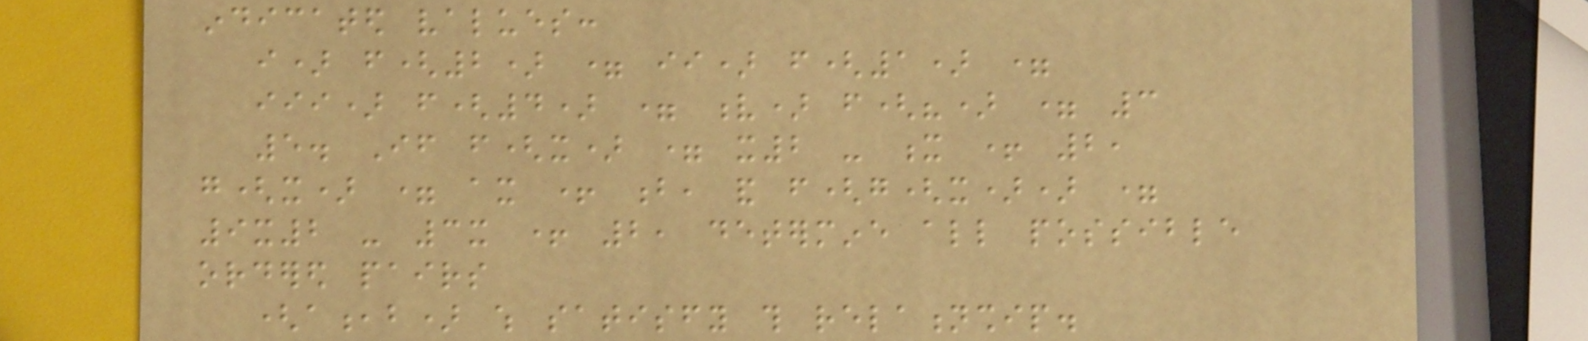indicated values:
i) f(2) = ii) f(1) =
iii) f(4) = v) f(?) = 3
5. If f(x) = x2 - x + 2,
g(x) = ax + b, and f(g(x)) =
9x2 - 3x + 2, determine all possible
ordered pairs
(a,b) which satisfy this relationship.
